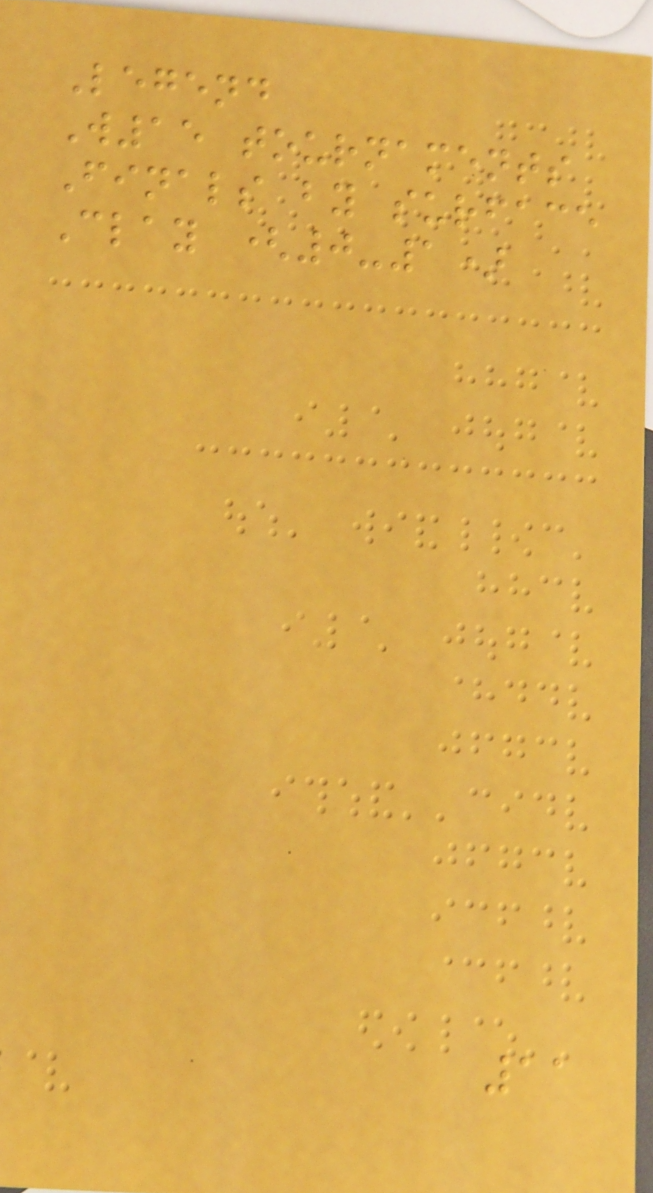Legend
W15 tournaments
Finals by surface
Clay (0-1)
11
